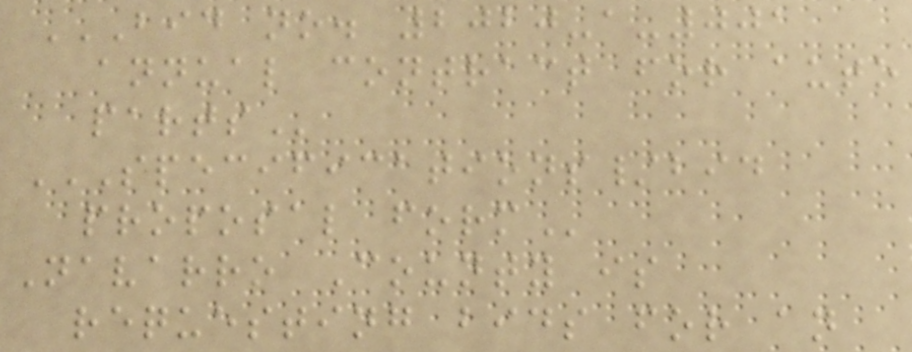BID NO. 2020-A-001
ANNUAL CONTRACT FOR AUTO
PARTS
SPECIFICATIONS/BID
PROPOSAL FORM
Navarro County is
requesting bids for an
